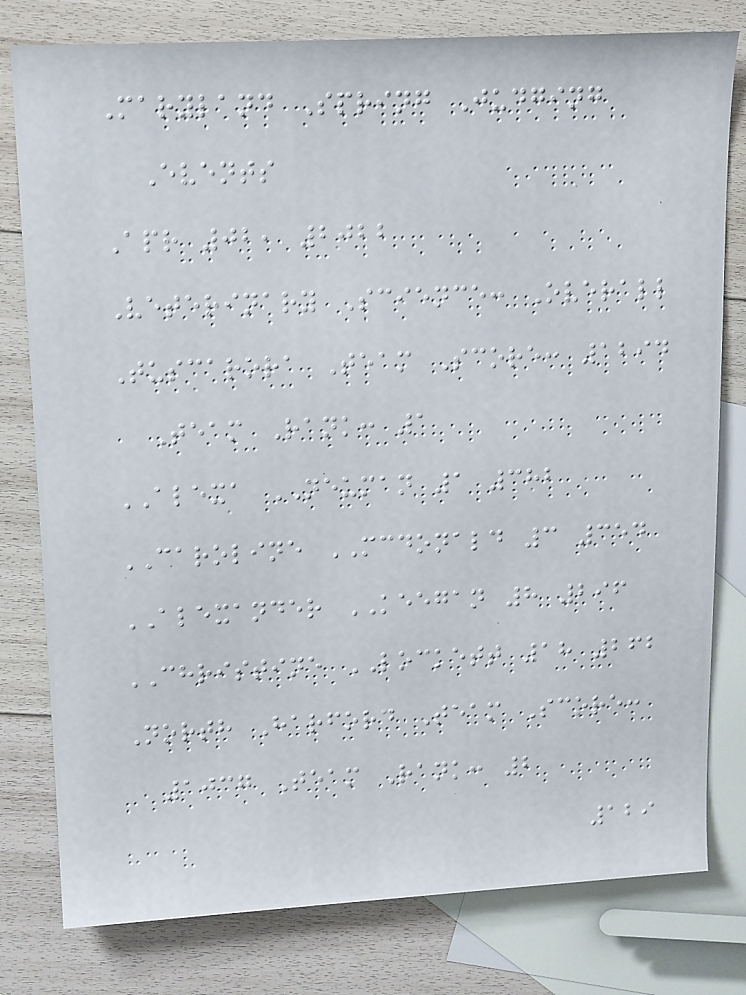Maryland Spring Judging
Events
Apr 02, 2022
Veterinary Science: Overall
Tuscarora Team Score: 1294
Team Rank: 1
ALEXA NEUMAN 1 382
CAROLINE MCDONALD 3 354
ALEXANDER KEEGAN 8 296
CHRISTINE LOCKETT 18 262
North Harford Team Score:
1037 Team Rank: 2
129
